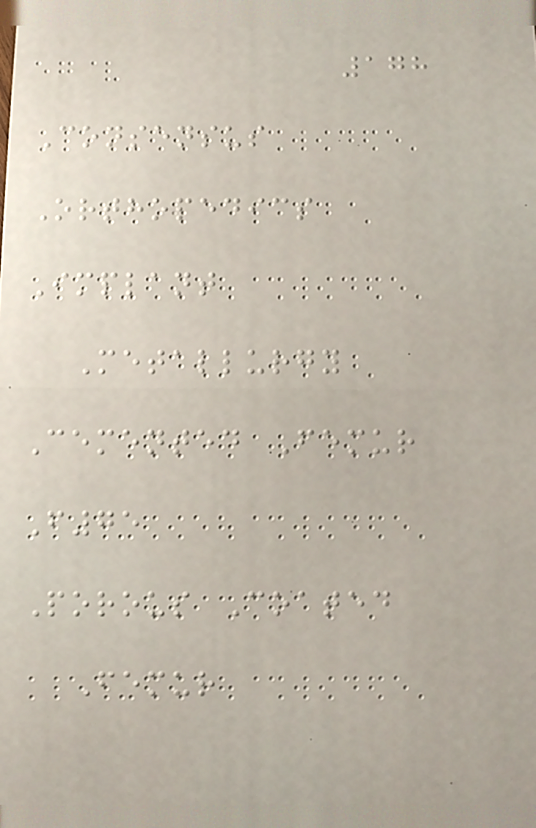178
Consensus
Orthopedics
Implant
Metallurgy
Cemented Femur
F75
Porous Coated
Femur
